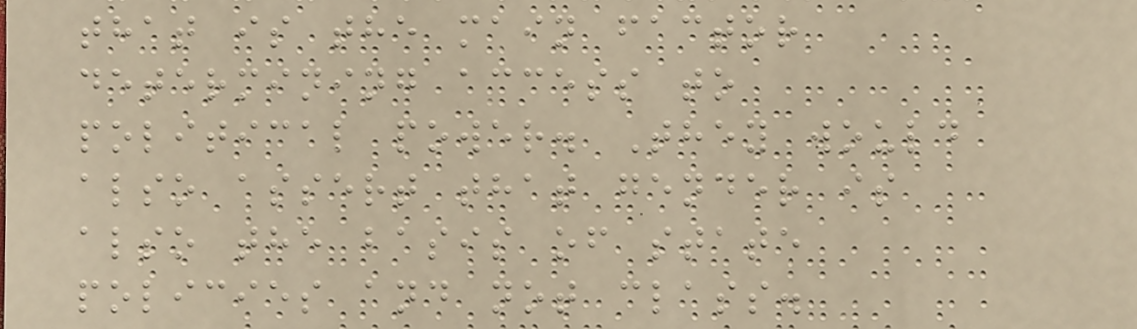that is the main factor
determining access to
political power. They would
also assert that gender is
also the basis of state
policies and not class.
